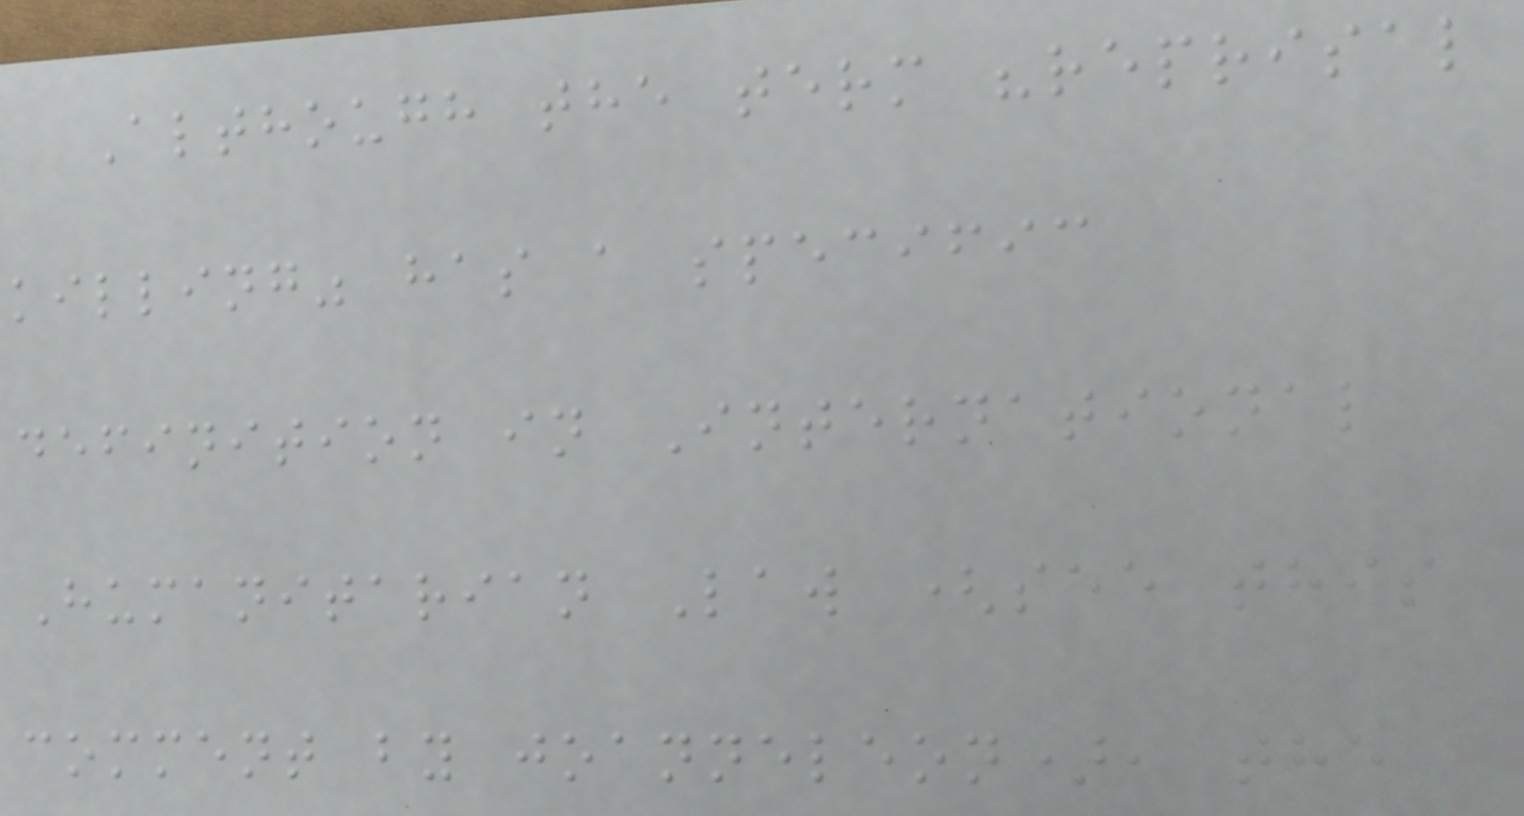Although the term "reprisal
killing" has a specific
definition in International
Humanitarian Law (see this
comment by joanneleon), the
